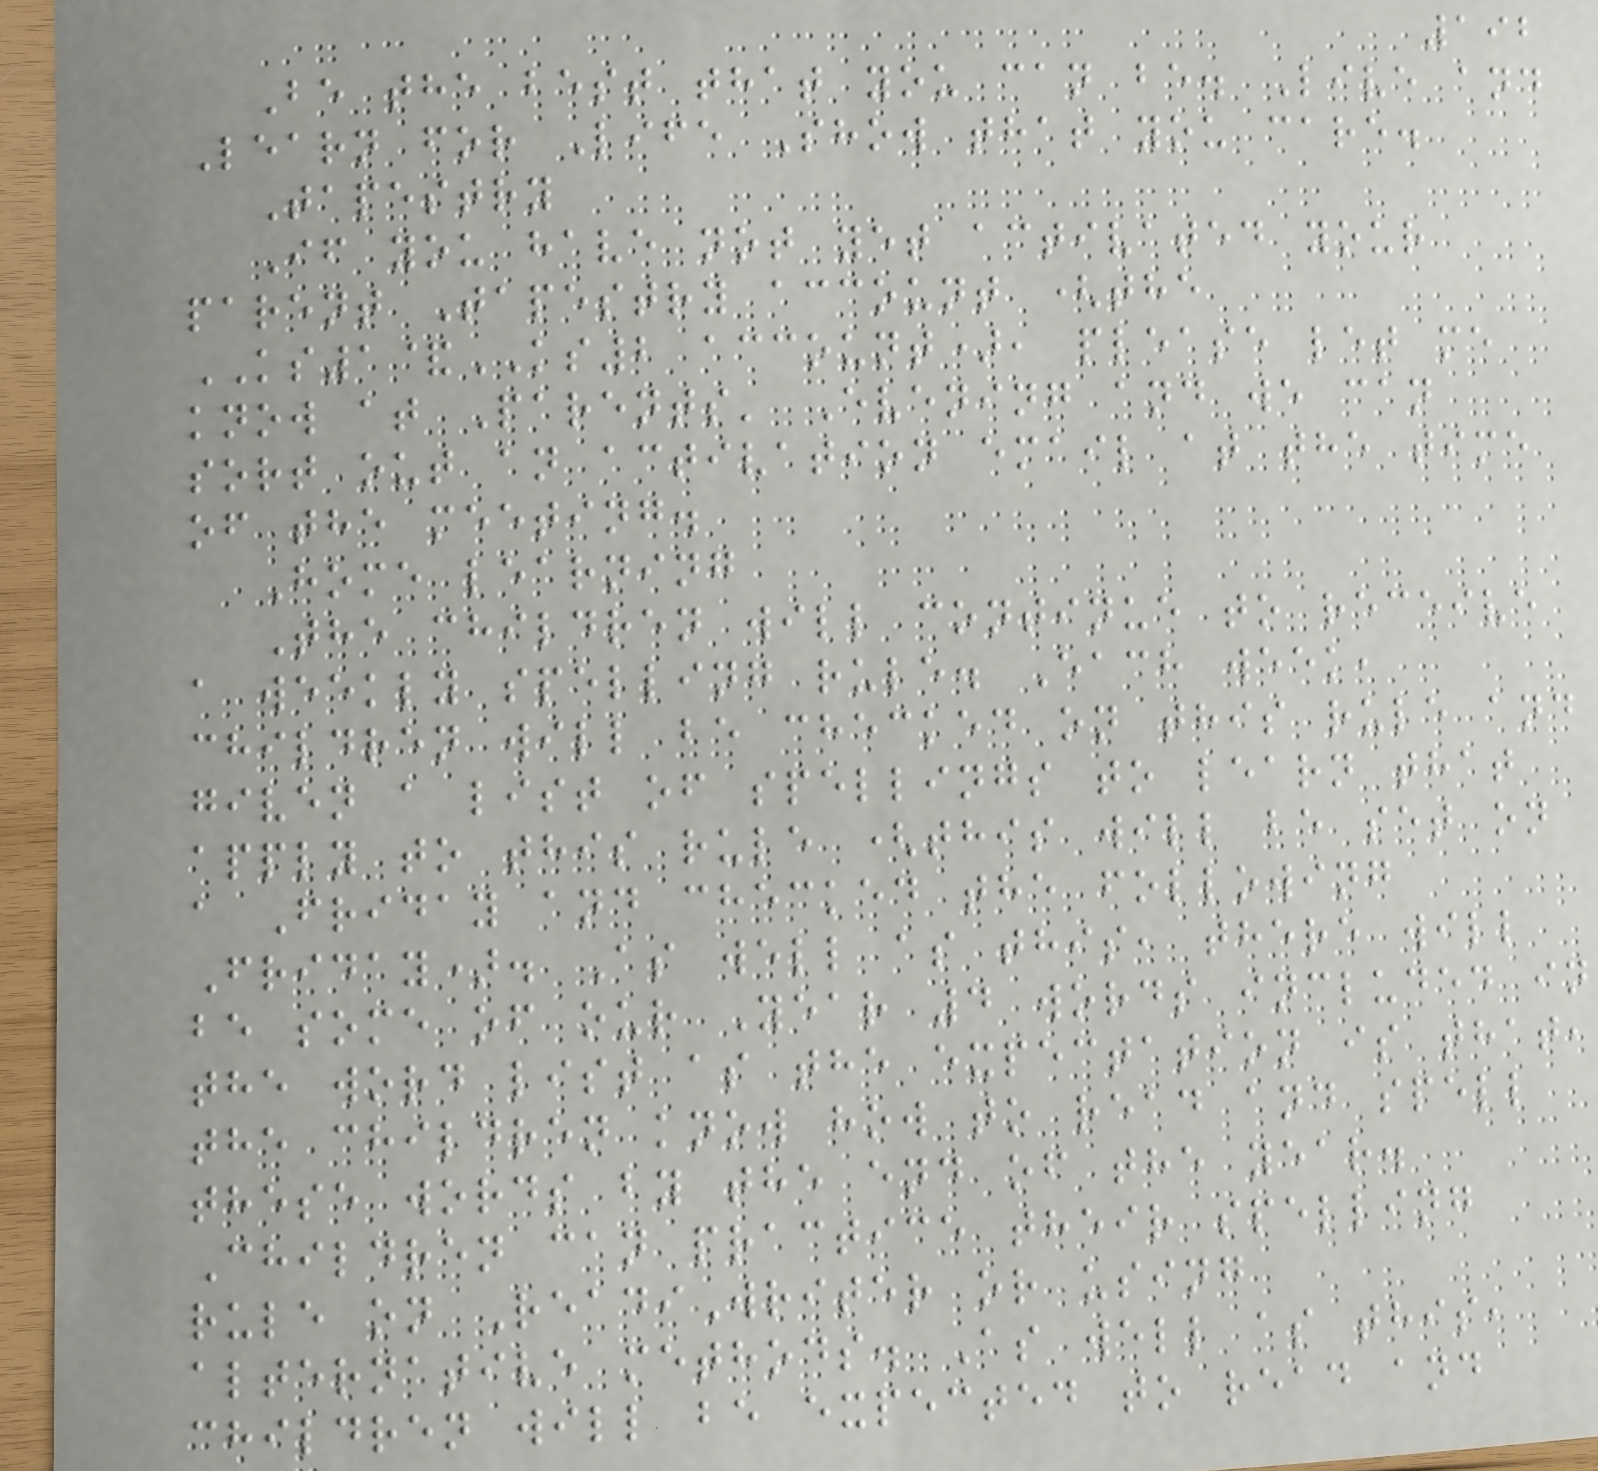192
Be the best that you can be. Live and
Learn for Life Show that you care.
Tapestry
If you have not yet activated your
parent Tapestry account (the
KS1&KS2 account), please let me
know at Parents' Evening and we can
sort out an activation email at the time
of the meeting.
Home learning
The children will continue to receive
a weekly spelling rule. Each week,
children will be checked on this rule and
given a list of spellings to learn that
apply to this rule (this will be set on
a Friday and checked the following
Friday). As well as this, there will
be some of our Year 4 words included in
the word list as the expectation is that,
the children know how to read and spell
these words by the end of the year.
Children can practice their spelling
rule on ReadiWriter or using
alternative methods. As well as this,
children will be expected to read and
